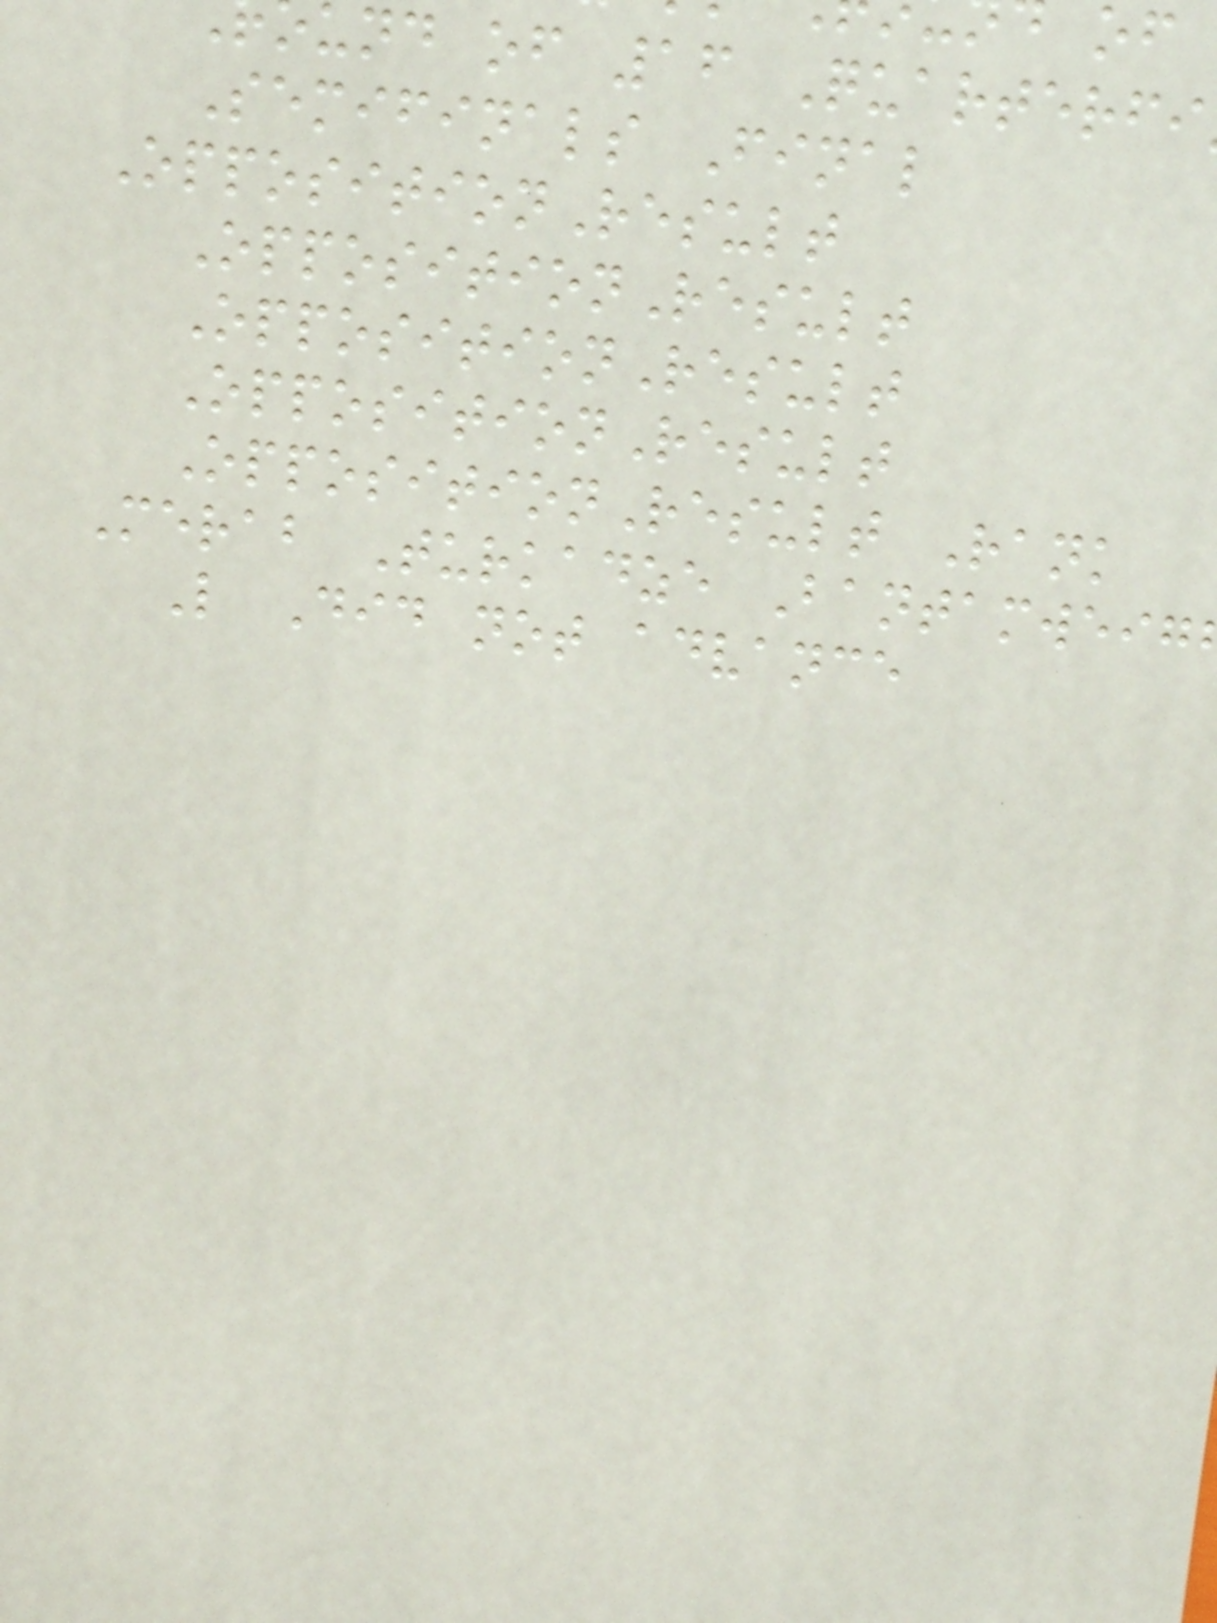und of 16 Quarterfi
Semifinals Final
OppositionResult
OppositionResult
OppositionResult
OppositionResult
OppositionResult Rank
Merab Turkadze Bantamweig
L Did not advance
